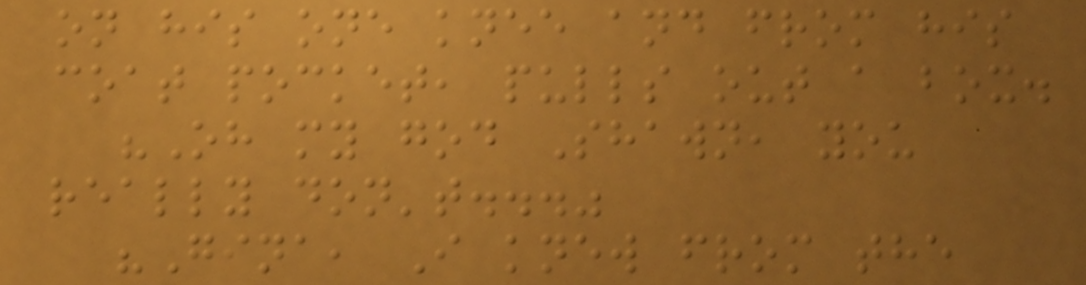on his one knee and from his
coat pocket, pulls out a box.
"Oh my god Shawn, you
really don't..."
"Gina, I knew from the
